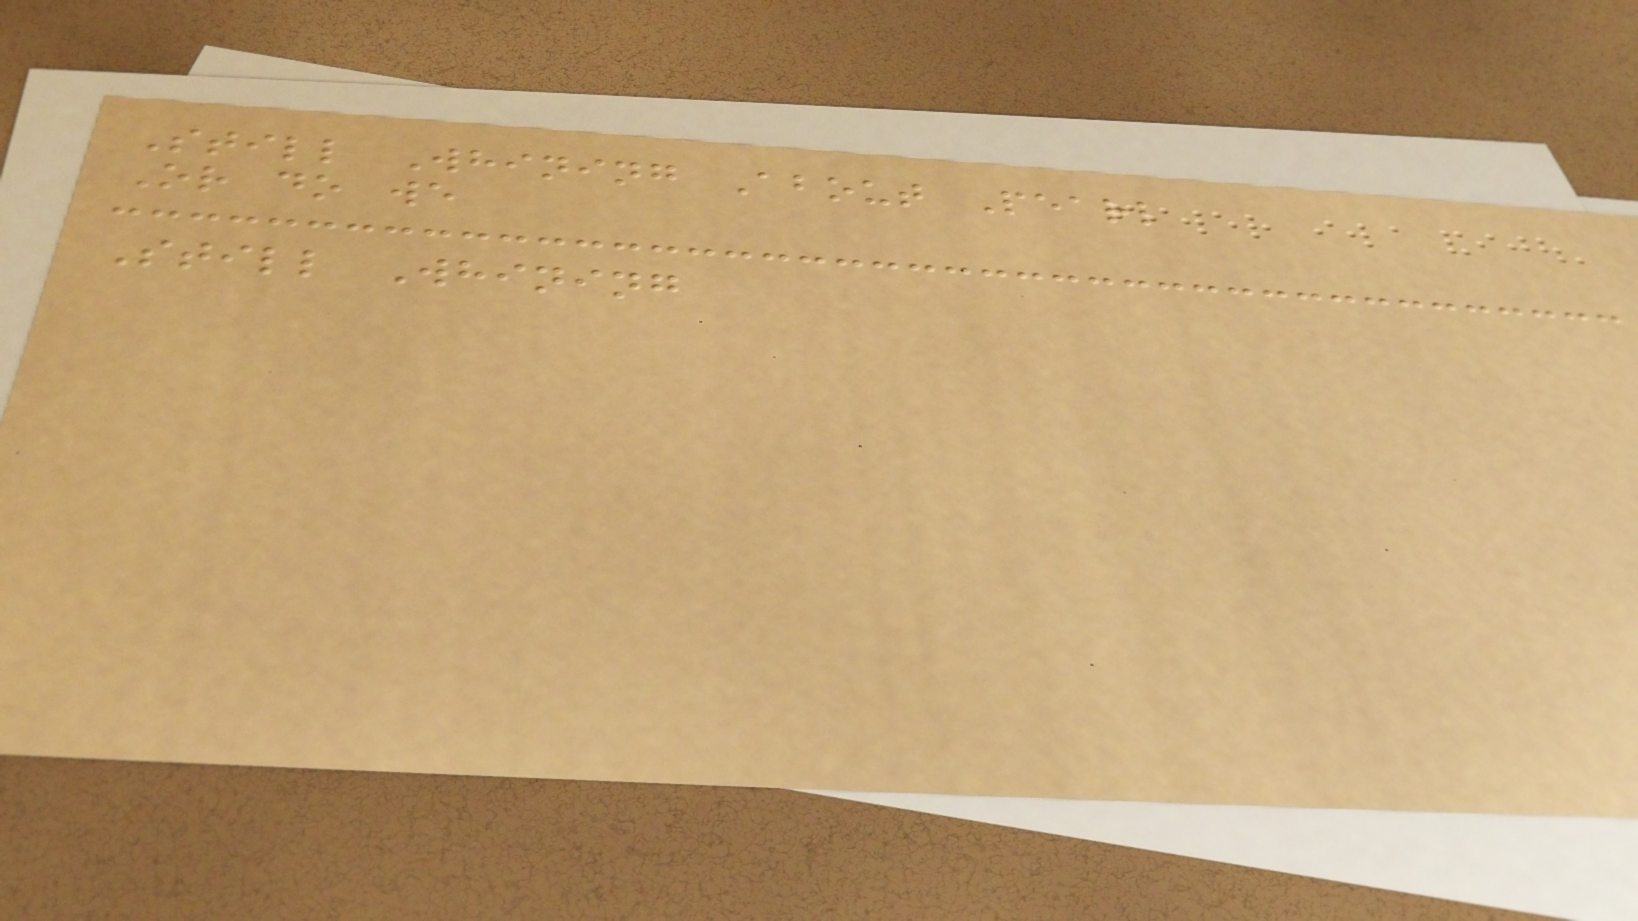Still Whining About Pearl
Or do we
Still Whining
